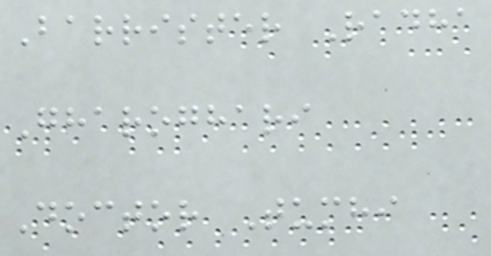Barrister Radha
Gharoghari
Doctor Tumhi
